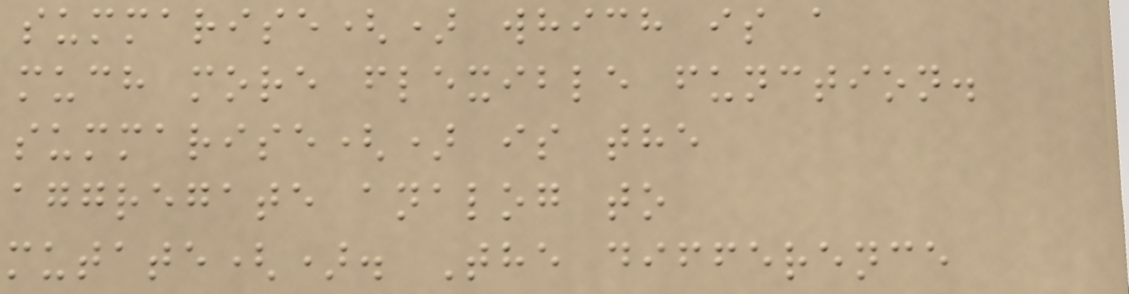summarise() which is a
much more flexible function.
summarise() is the
aggregate analog to
mutate(). The difference
